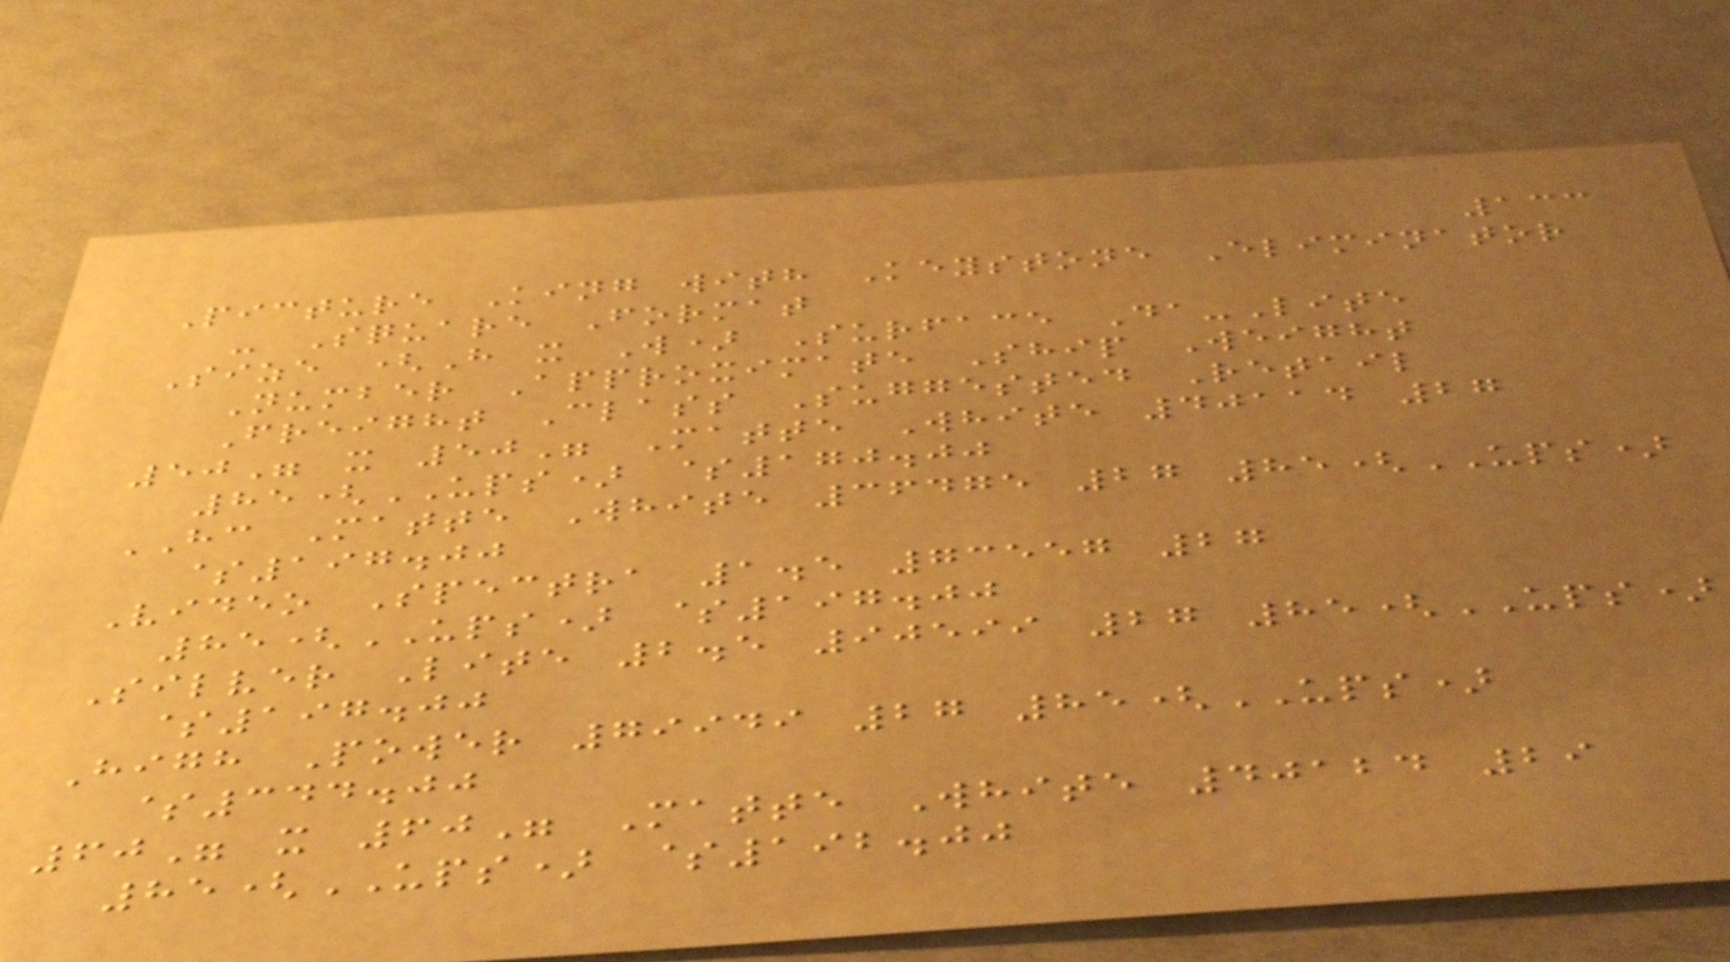133
Picture King with Keystone Eliminator
- Square Format
Size (H x W) Surface Da-Lite
Number Approximate Ship Weight
Freight Class Suggested Retail
50" x 50" Matte White 40114 27
85(UPS) $170.00
HC Matte White 36475 27 85(UPS)
$197.00
Video Spectra 1.5 73557 27
85(UPS) $197.00
Silver Lite 2.5 90599 27 85(UPS)
$197.00
High Power 79949 27 85(UPS)
$344.00
60" x 60" Matte White 40124 29
85(UPS) $192.00
